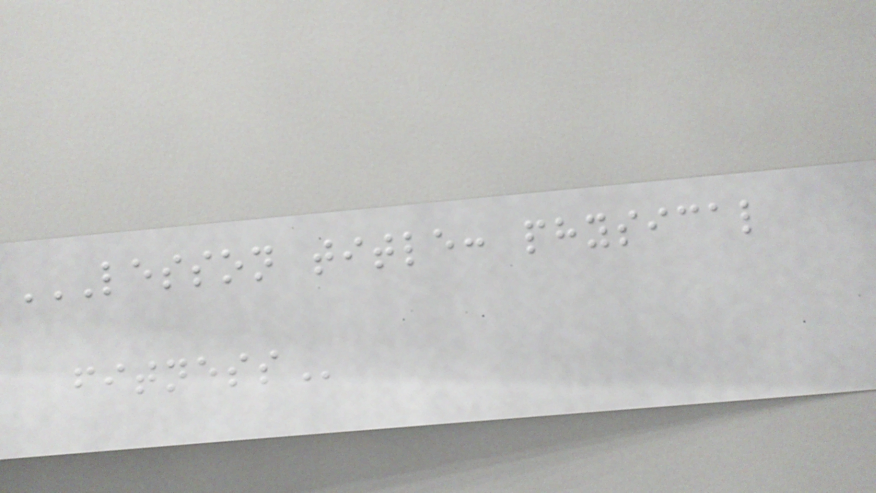LESSON TITLE: PHYSICAL
FITNESS
